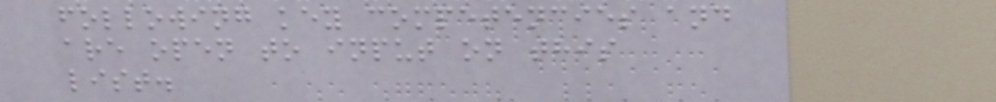following key competencies and
are open to input on this
list.
